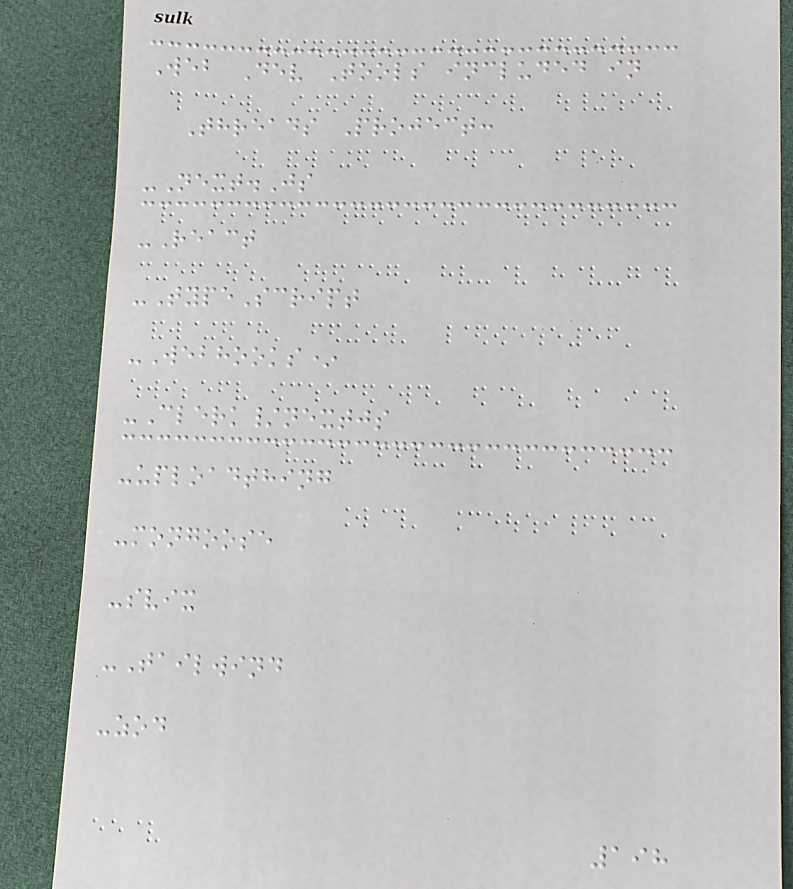Web Dev Tools included in
Threads Project:
-Next.Js
-React
-TypeScript
-Webhooks*
-Clerk/nextjs
-uploadthing
-mongoose
-svix
-Tailwind
-zod
198
